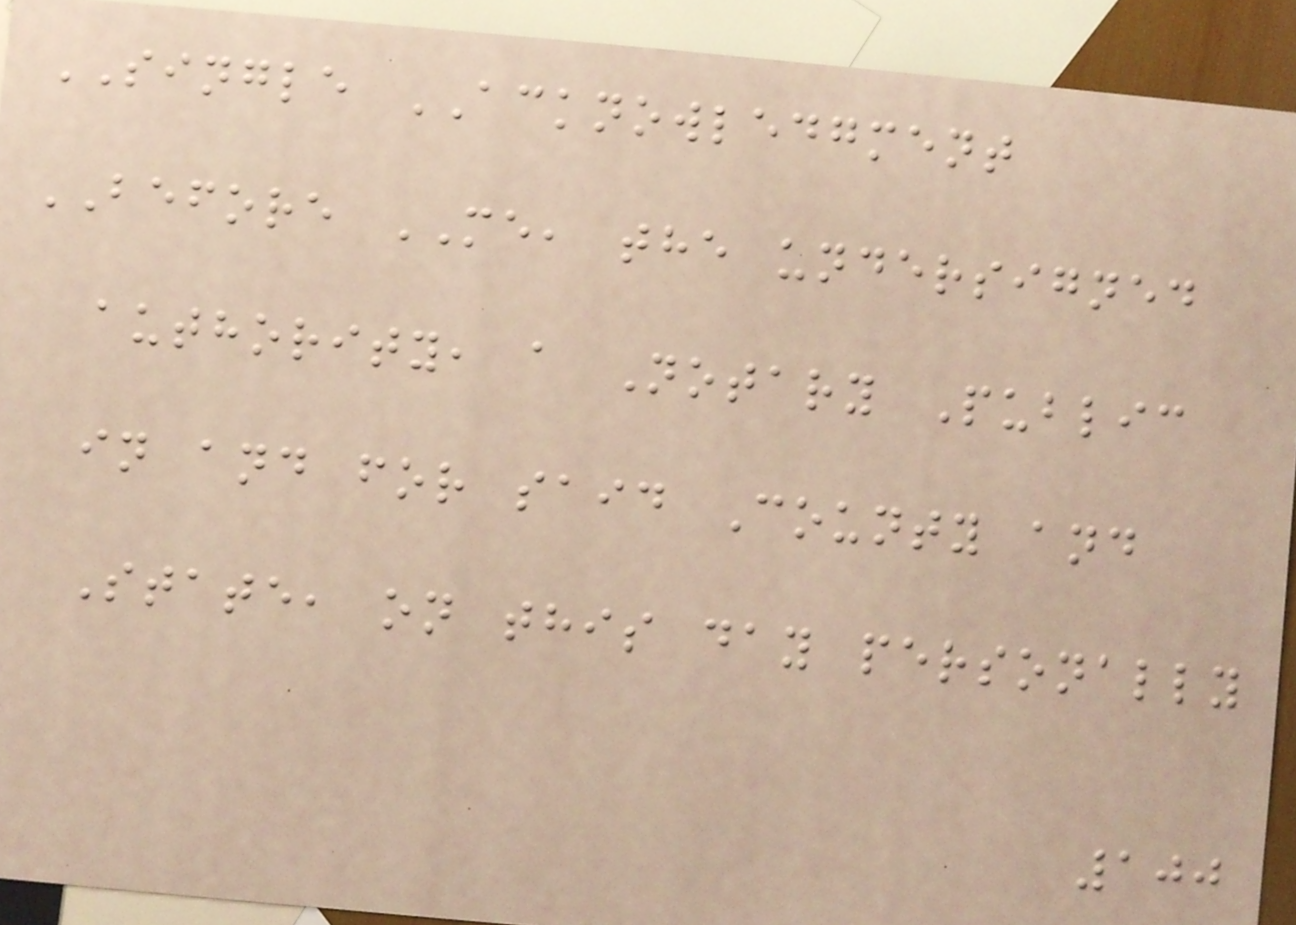SINGLE ACKNOWLEDGMENT
BEFORE ME, the undersigned
authority, a Notary Public
in and for said County and
State, on this day personally
100
